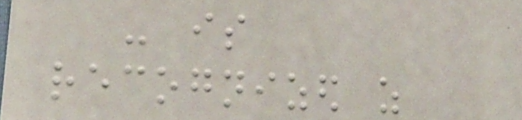- is
recognized as
